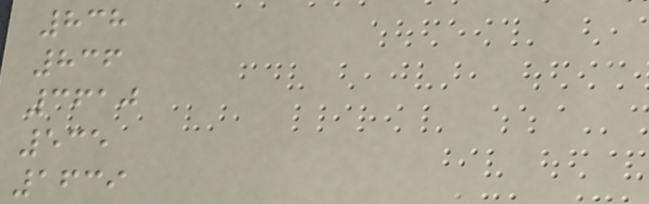838
836
3610
535
1639
